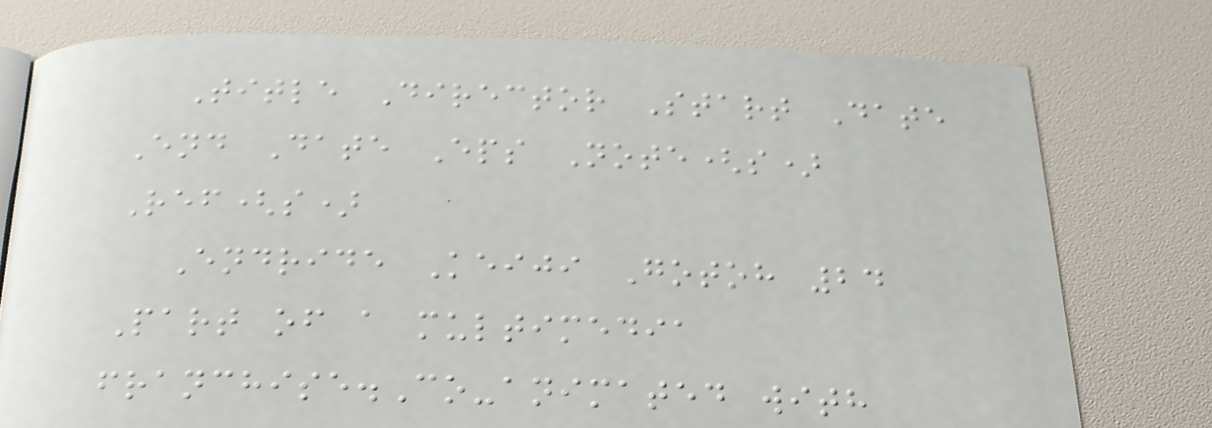Title Director Start Date
End Date Eps Note(s)
Ref(s)
Endride Keiji Gotoh 24
Part of a multimedia
franchise.Co-animated with
